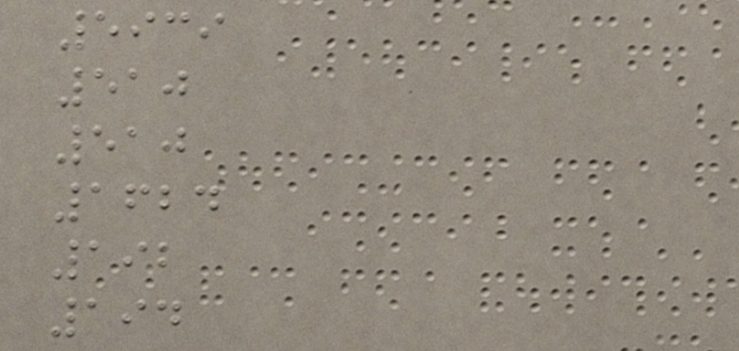5939
510
510
1624
192
194
